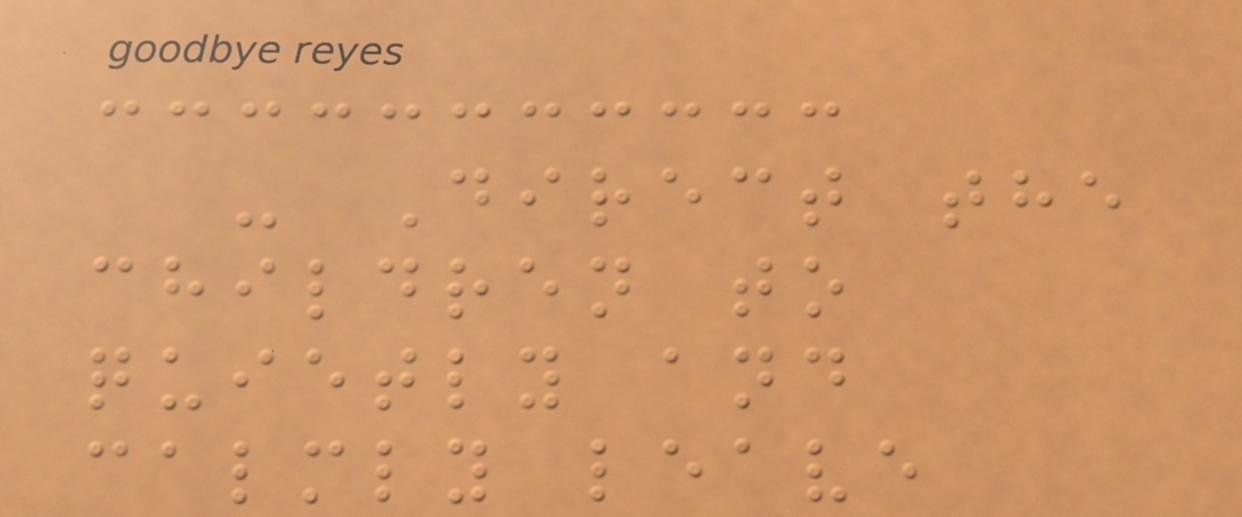- Direct the
children to
quietly and
calmly leave
